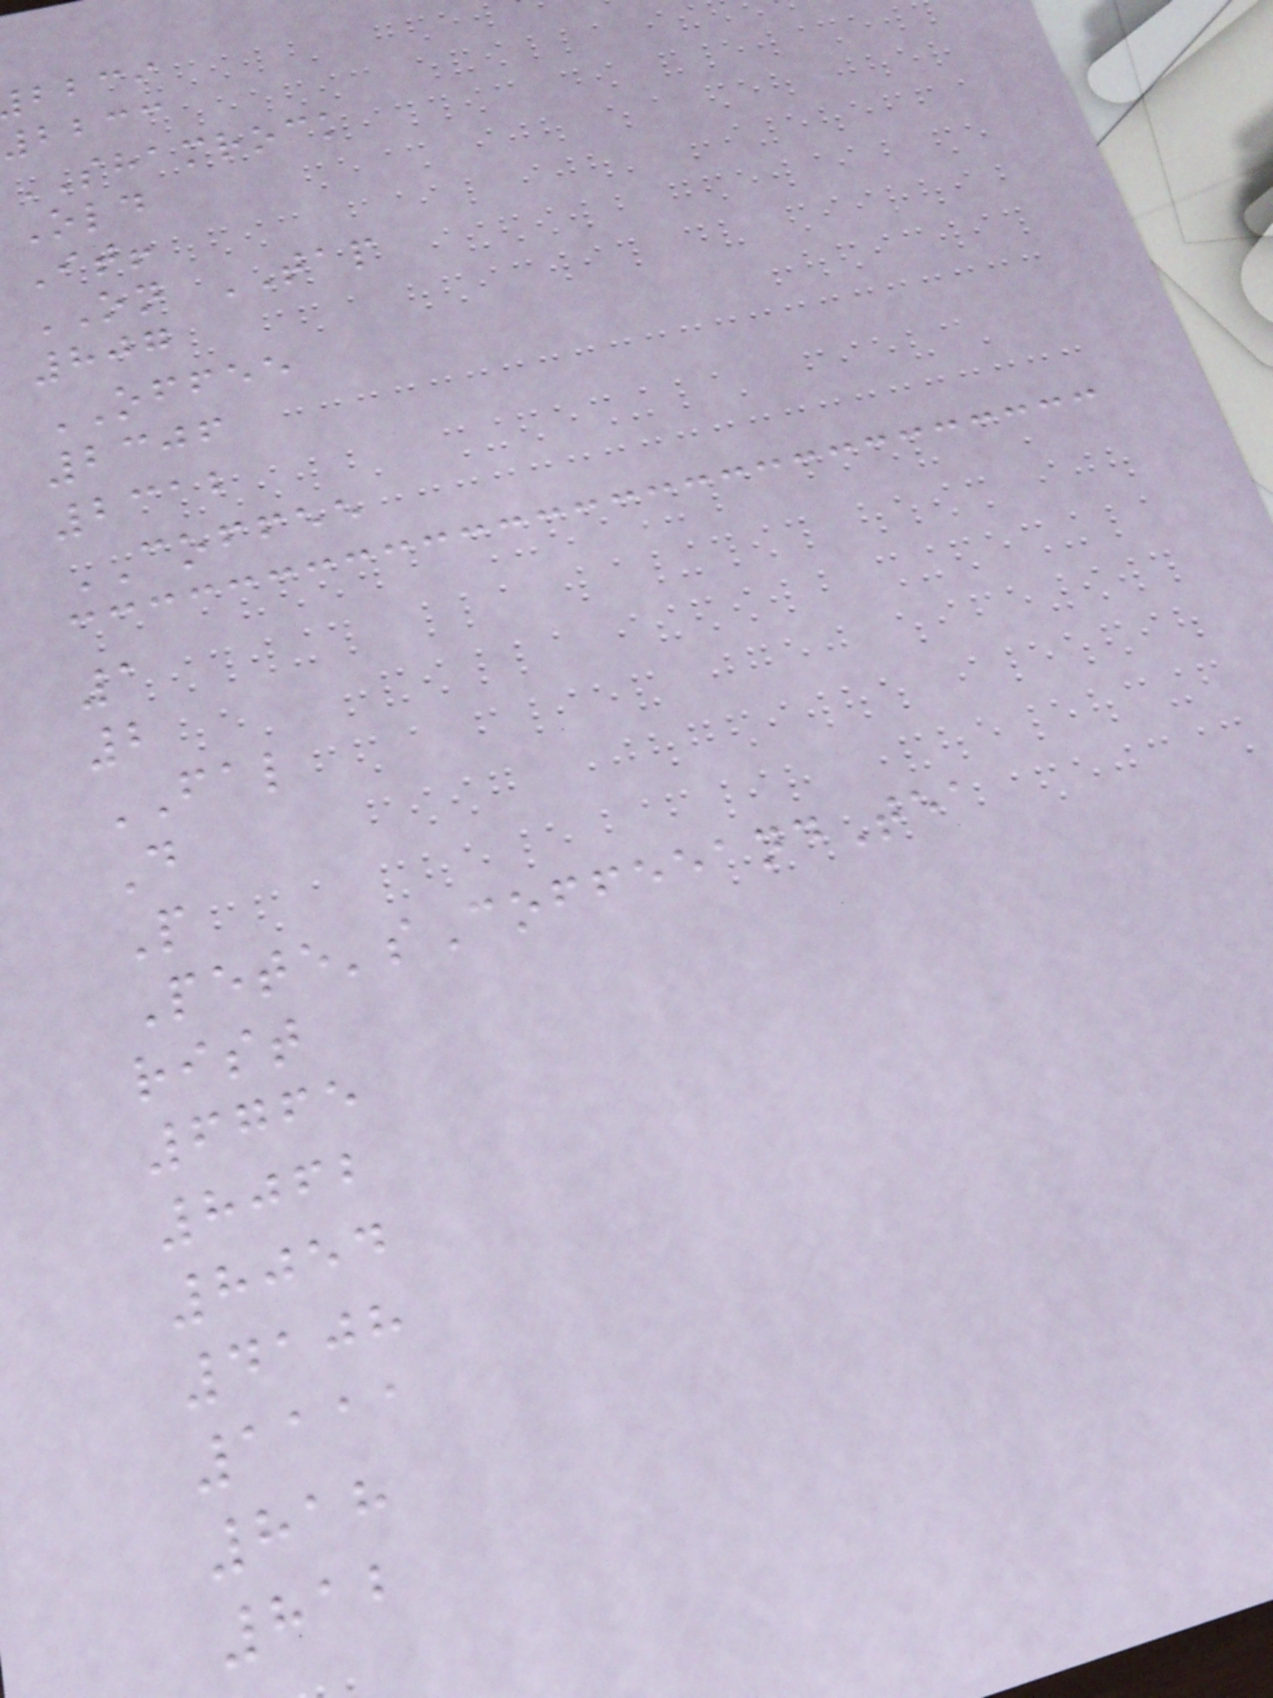bbci
2233
SHAMROCK
Old
It!
ON TAP
807
OFFEE
2306
2312
COFFEE
1
2
FAL
D
P
Pete'sCoffeeandTea
rist
6765
8062
8054
4108
1111
818
812
